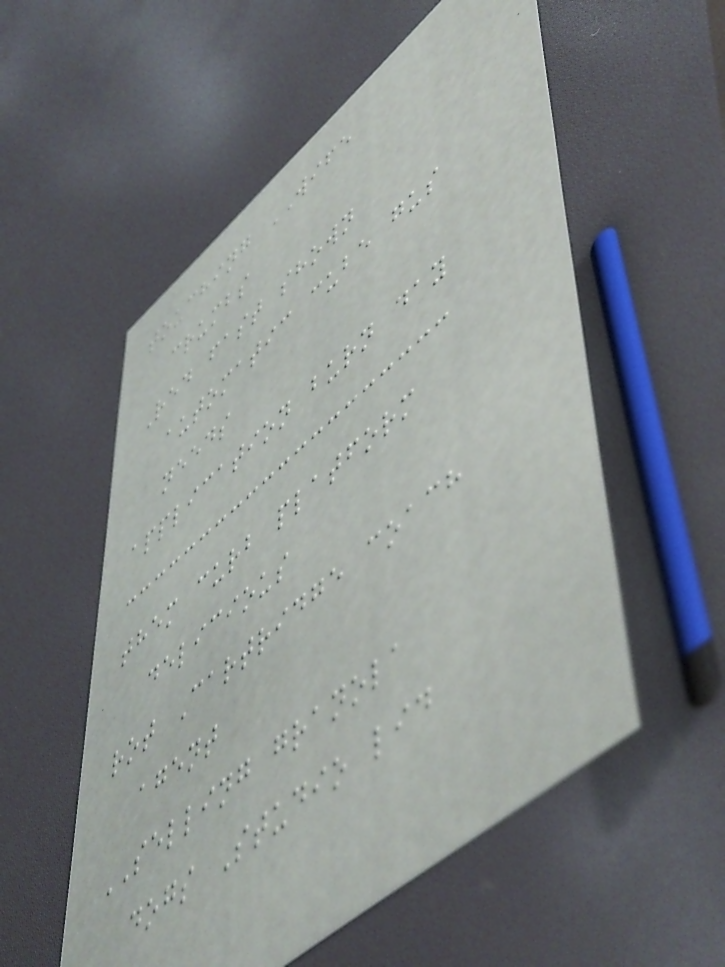touching WIFE
crumbs
Red fast shown
automatic cube gus
needs
application burn day
them curb platform
delicious
rot Cartridge coach
agent
SELLING granola
dogs Studio lid
